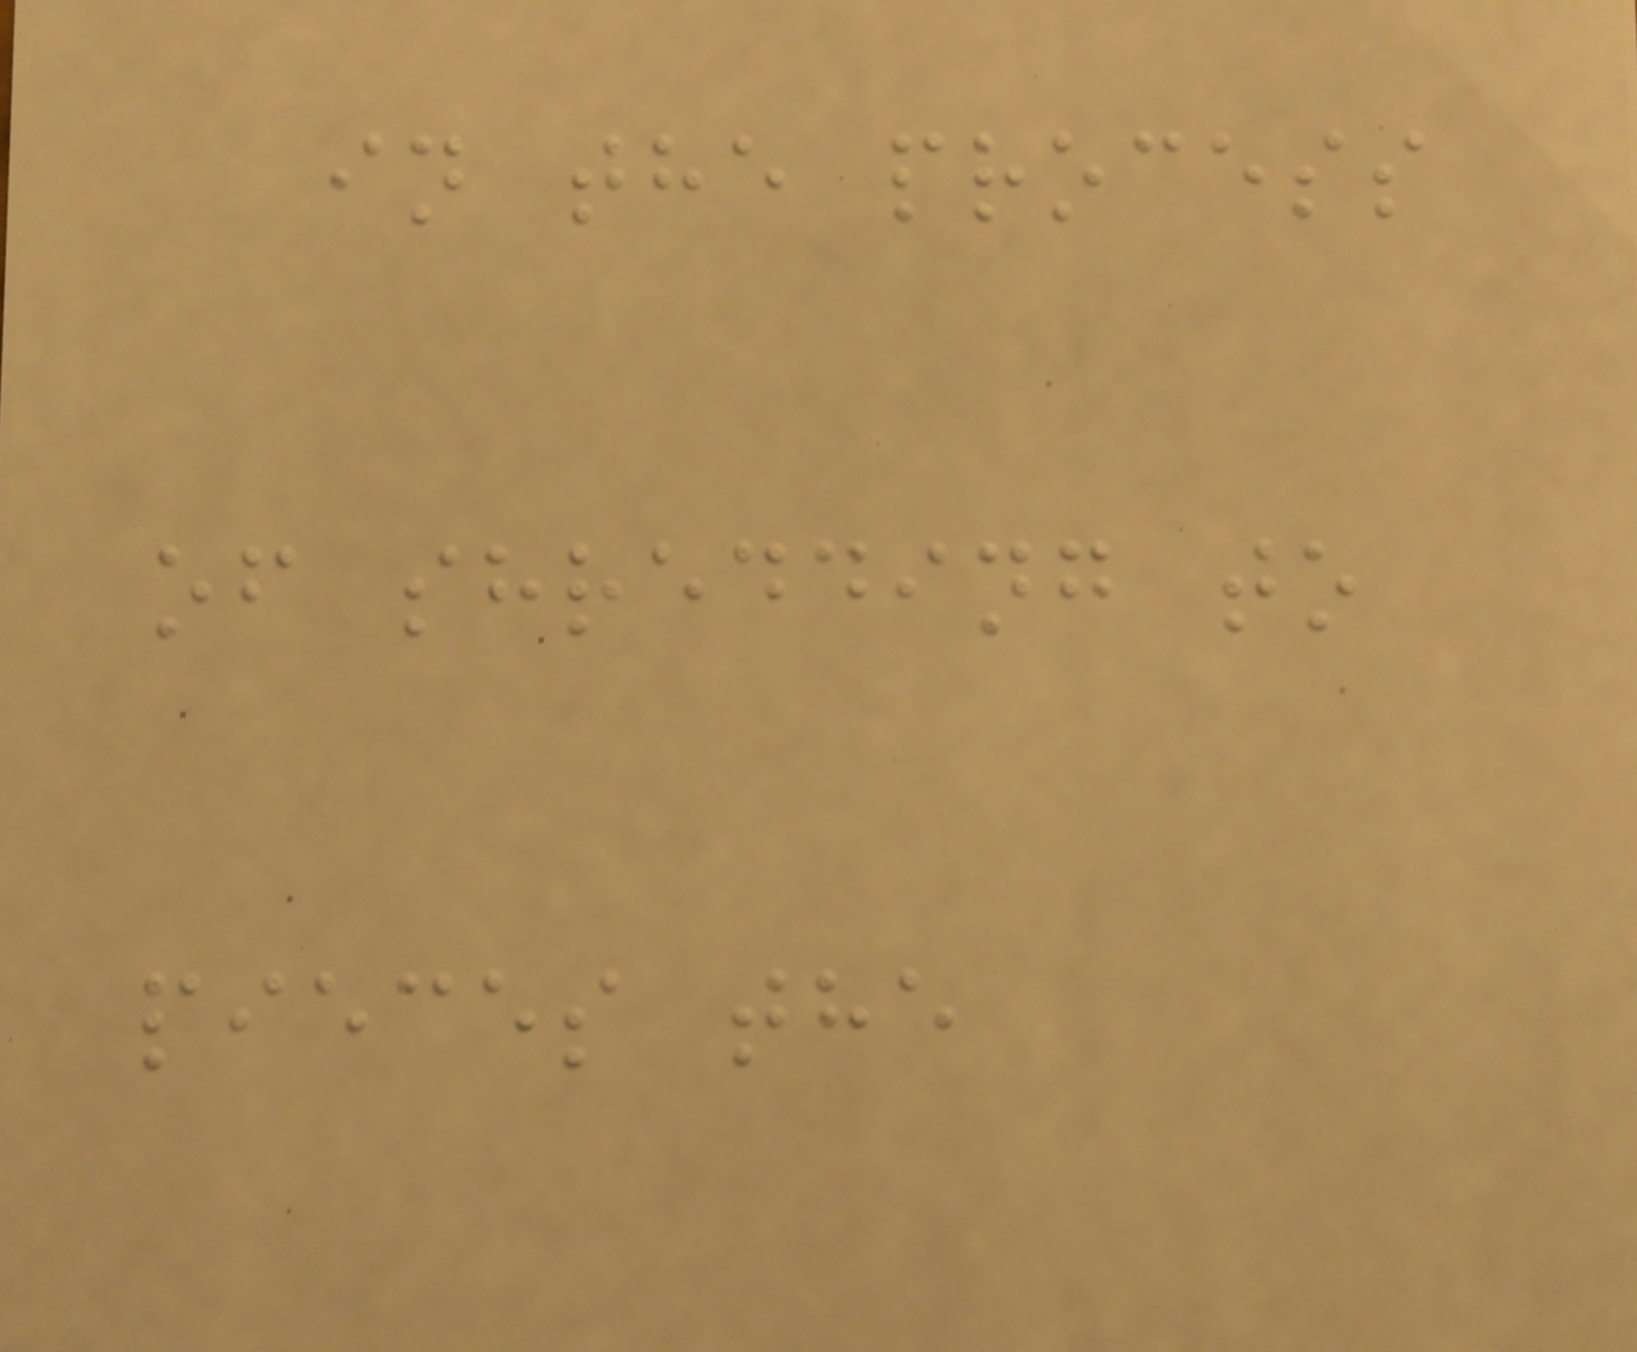in the process
of shredding to
pieces the
